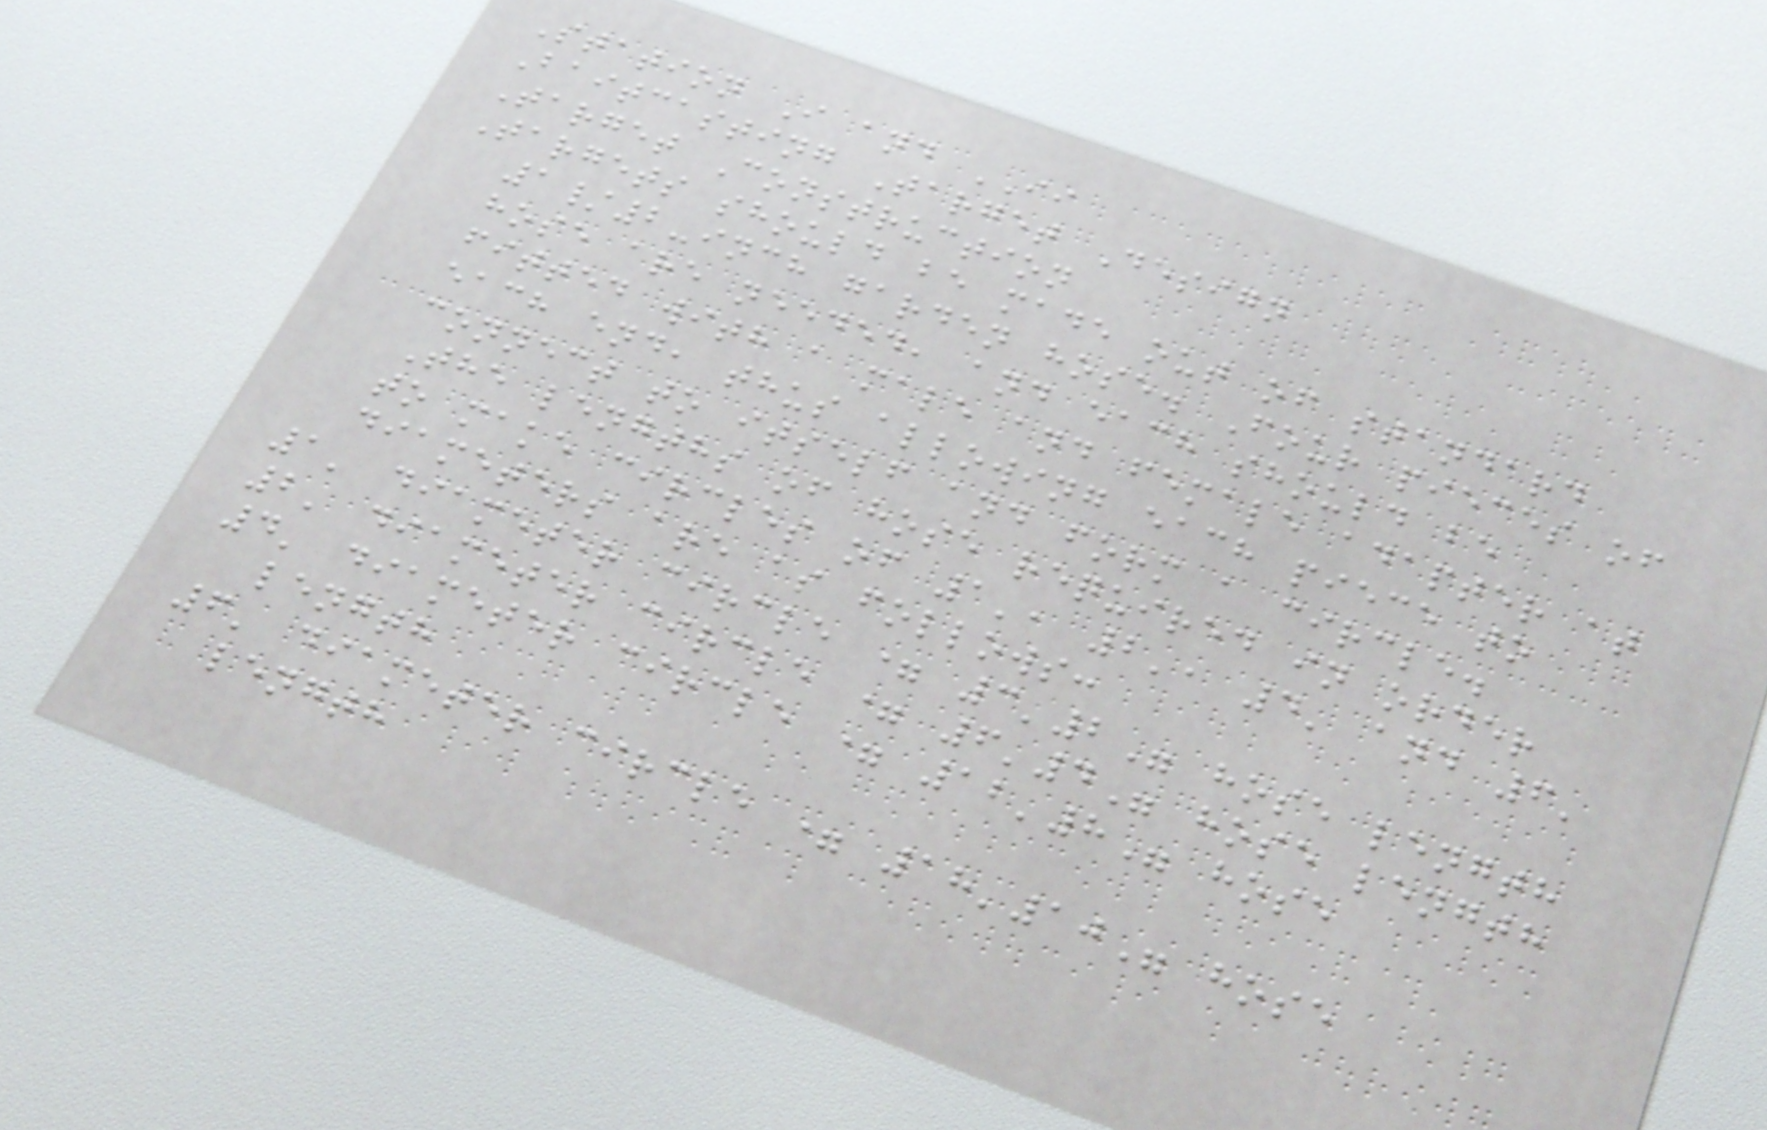Station I and II
Baitcasting Target Design
Target Construction
Targets should be made out of standard
1/2-inch garden hose. Four pieces of
hose are needed, and each should be
fitted with a male and female adapter at
each end, thus allowing each piece to
connect to itself and form a circle.
The lengths of hose required in order
to make circles of 1', 2', 4' and 6'
diameters are as follows:
1' diameter circle = 3'2" hose length
2' diameter circle = 6'4" hose length
4' diameter circle = 12'8" hose
length
6' diameter circle = 18'10" hose
length
